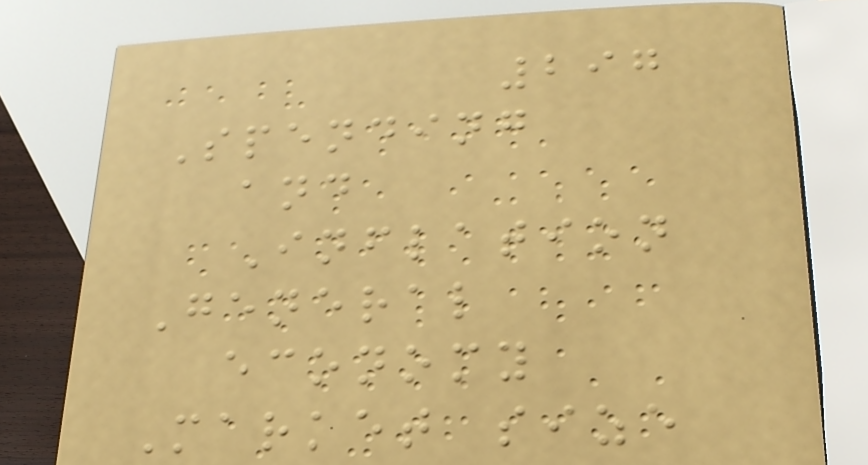297
Spending
and
Inflation
General
economy
Market size
